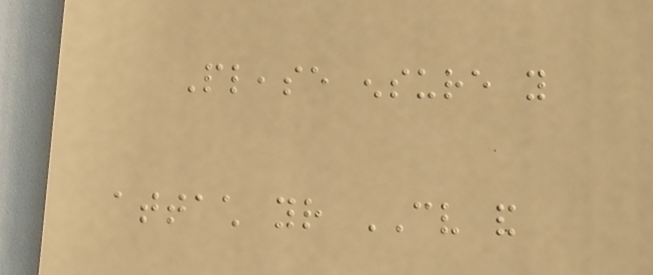Please ensure you
attach your CV and
